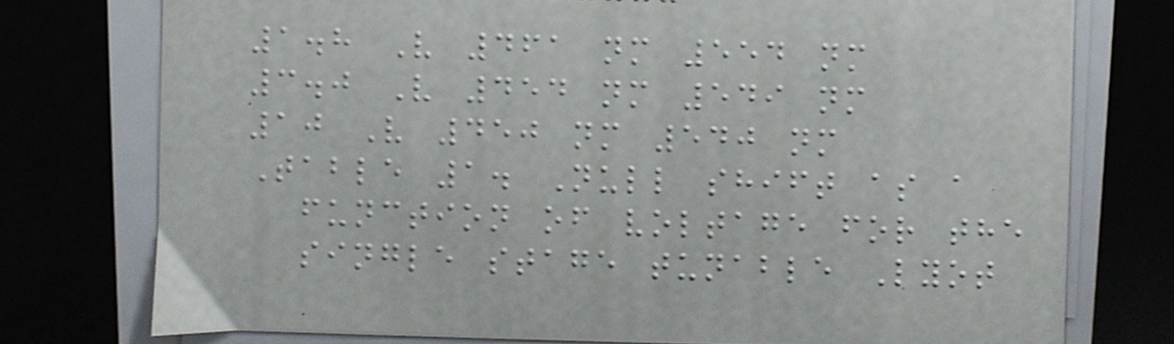1.8 V 461 nm 554 nm
3.0 V 454 nm 549 nm
10 V 450 nm 540 nm
Table 1. Null shift as a
function of voltage for the
single stage tunable Lyot
